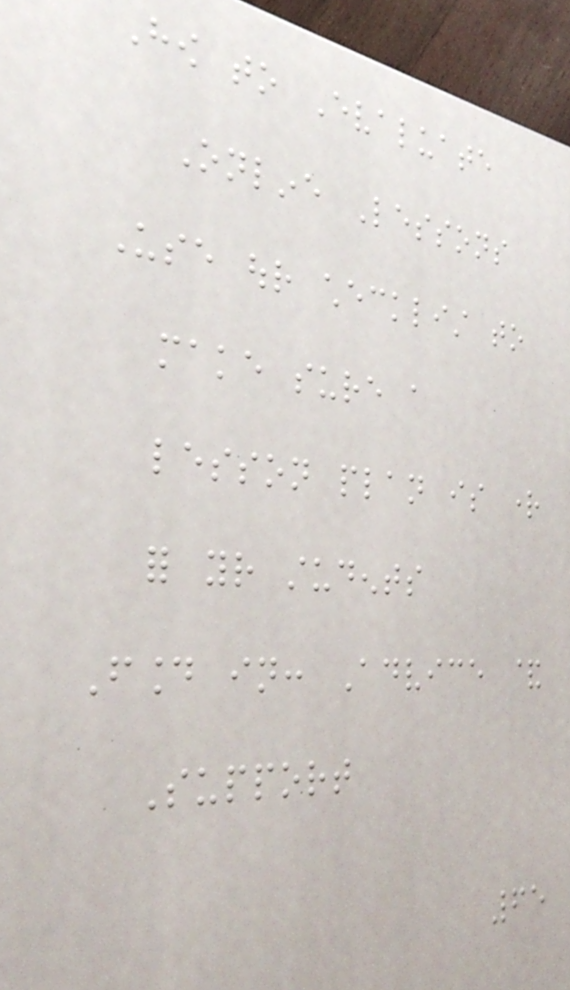How to Evaluate
Online Lessons
Use our checklist to
make sure a
lesson plan is right
for your students
Found in: Advice &
Support
65
